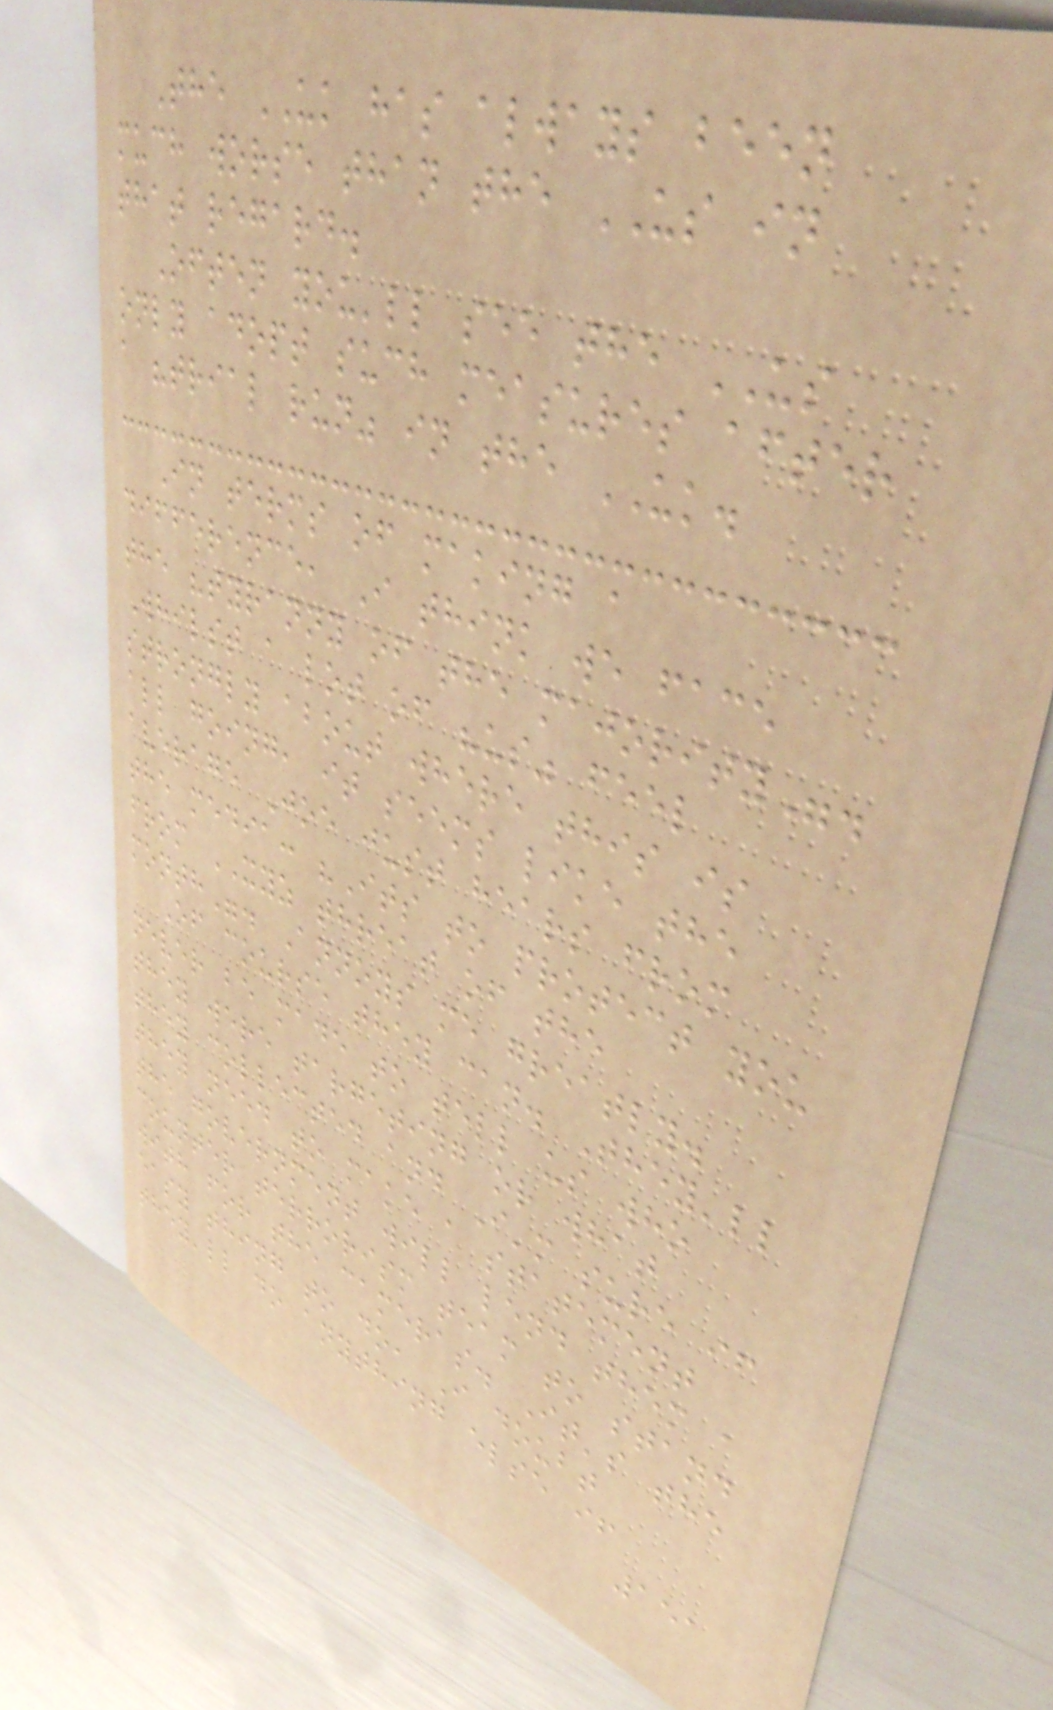The UK has always been
much worse than the US in
that regard.
Often you'll see the US
only adopt such measures after
a "trial run" in the UK.
In terms of making a
difference, I think we face
the "tyranny of the majority".
Whilst a lot of "us" feel
strongly about where this is
all going, it seems like the
average Joe just hears from
the media: "Its to protect you
from XYZ threat of the
month". Annoys me greatly.
Of course they can. They'll
never be made to tell us who
they were targeting or what
they collected and I'm sure if
they need to make a statement
the government will lend them a
counter terrorism team to stand
with for the cameras. It's the
easy thing to do, I doubt
they'll do anything else if
151
